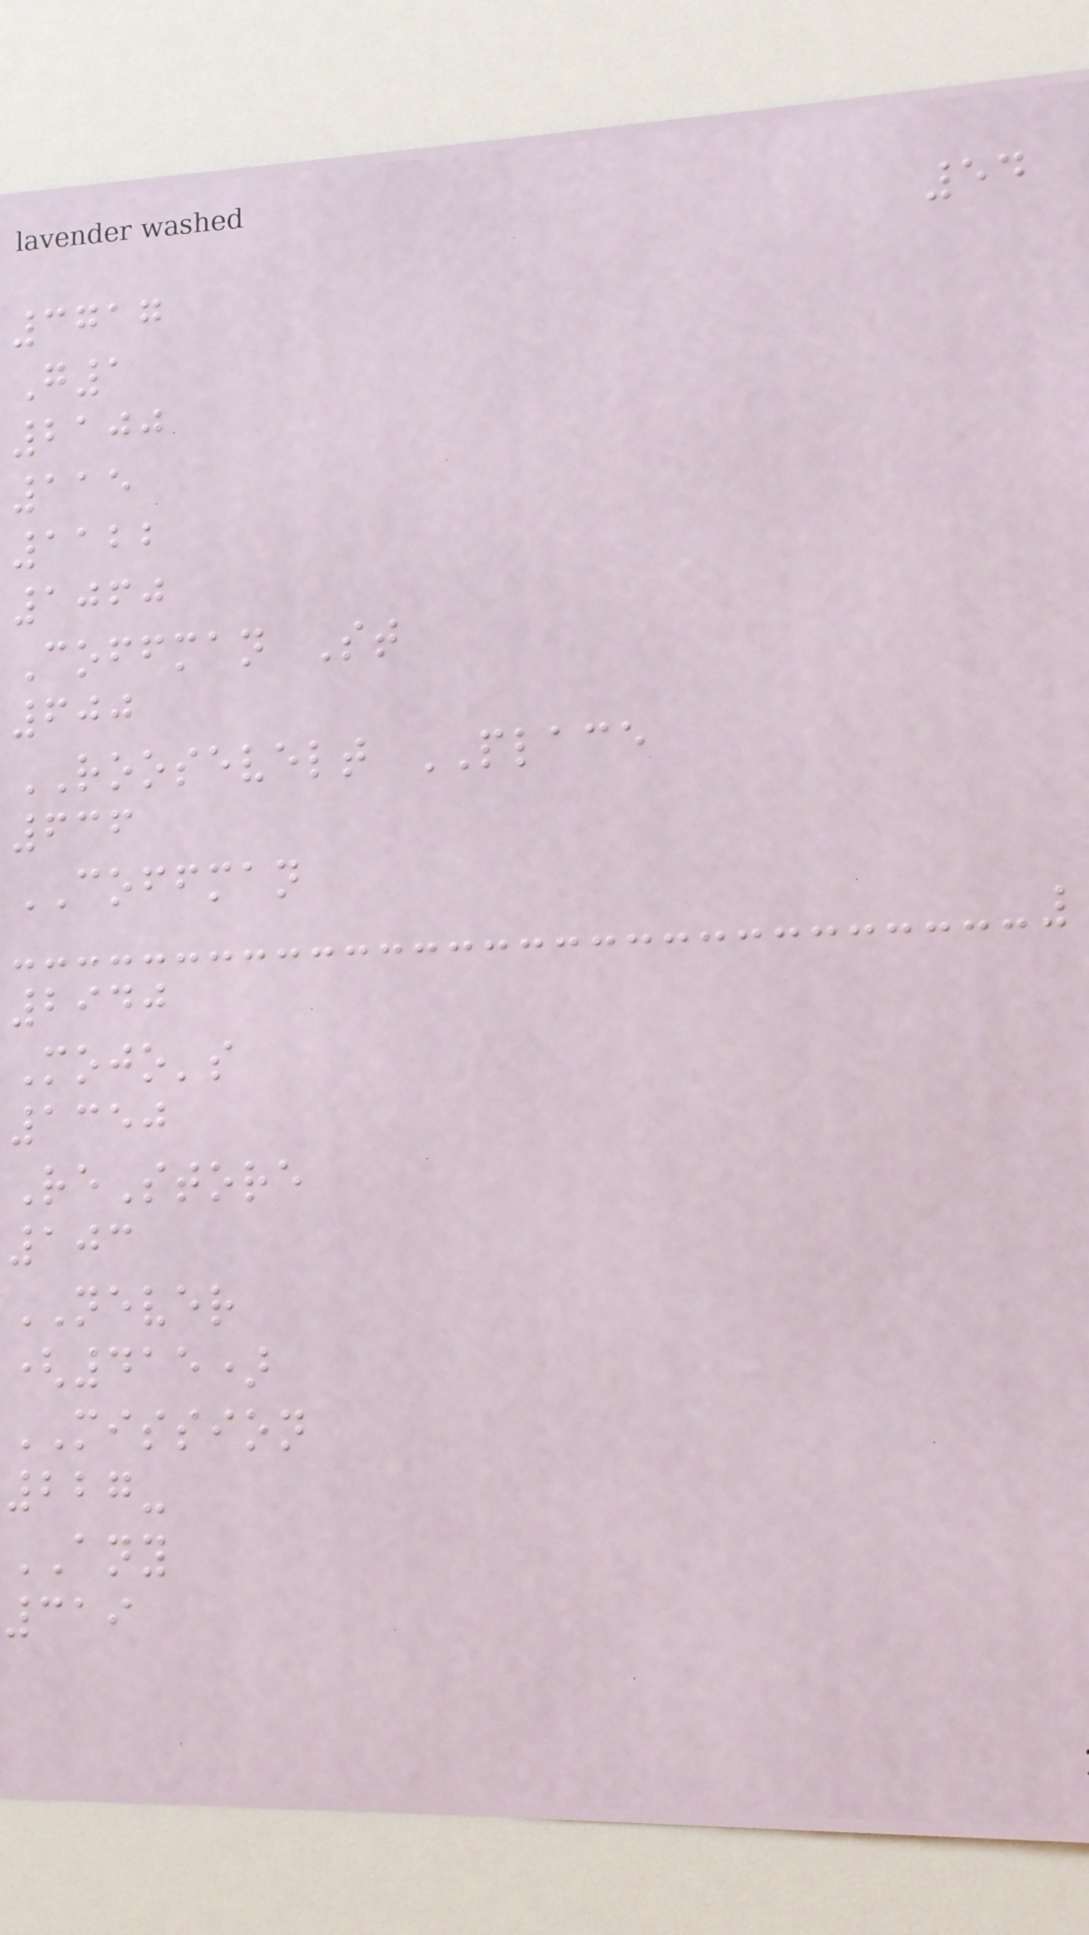54
3717
G1
2100
115
1122
1060
Coffman St
600
ROOSEVELT PLACE
636
COFFMAN
2940
Mojo's
1350
ReStore
103
NEVER
(415)
MISSION
227-
ANY
319
